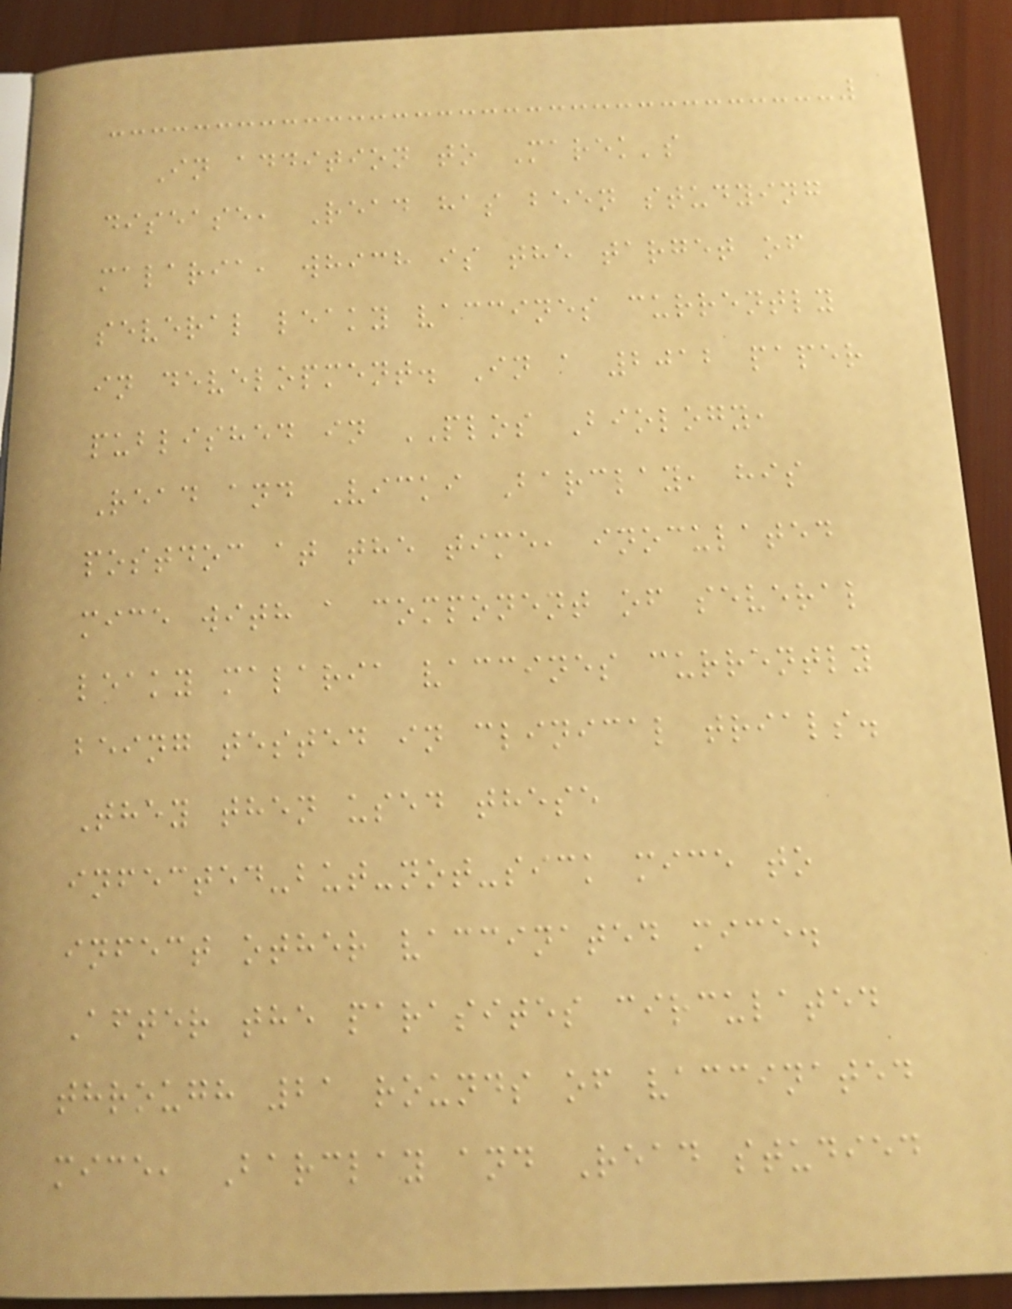In addition to Marek's
disease, Read has been studying
malaria, which is the target of
several leaky vaccines currently
in development. In a 2012 paper
published in PLOS Biology,
Read and Vicki Barclay, his
postdoc at the time, inoculated
mice with a component of several
leaky malaria vaccines currently
being tested in clinical trials.
They then used these
infected-but-not-sick mice to
infect other vaccinated mice.
After the parasites circulated
through 21 rounds of vaccinated
mice, Barclay and Read studied
